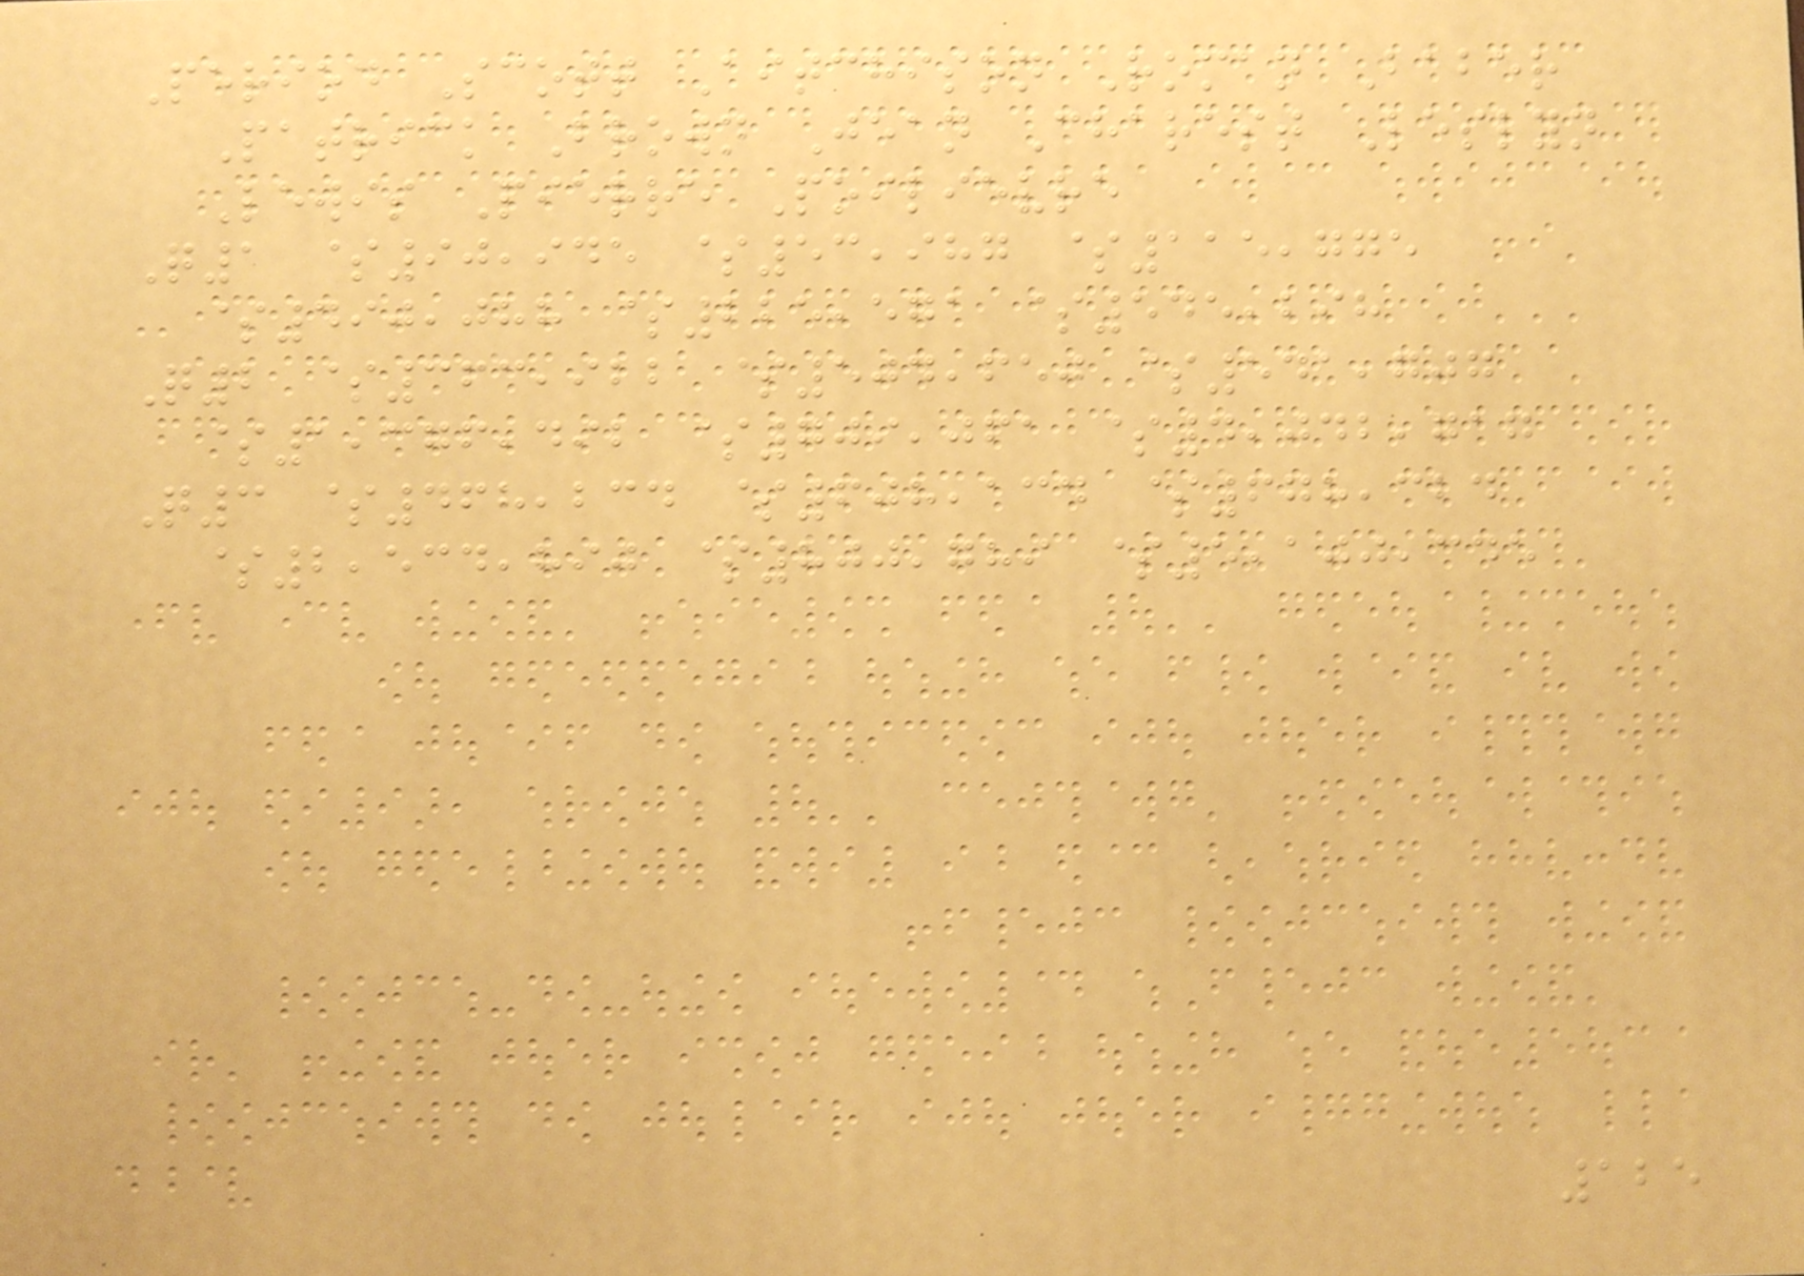Period Scott Aitchison Roman Baber
Patrick Brown Jean Charest Leslyn
Lewis Pierre Poilievre
Q1 $90,945 $53,987 $115,775
$490,088 $225,571 $545,298
Q2 $363,922 $504,650 $541,707
$1,376,492 $709,061 $4,042,717
Q3 $468,234 $608,134 $678,324
$2,534,890 $800,789 $5,100,345
125
